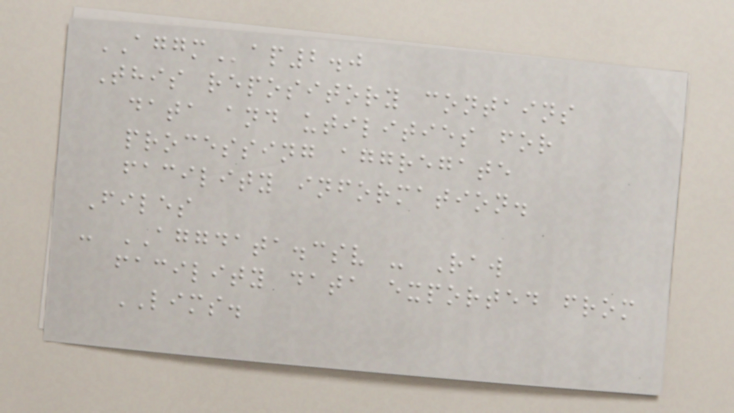AGGMap2.0
This repository contains
data and utilities for
processing aggregate
facility information.
Files
- AGGDATA.csv - Raw
facility data exported from
LIMS.
